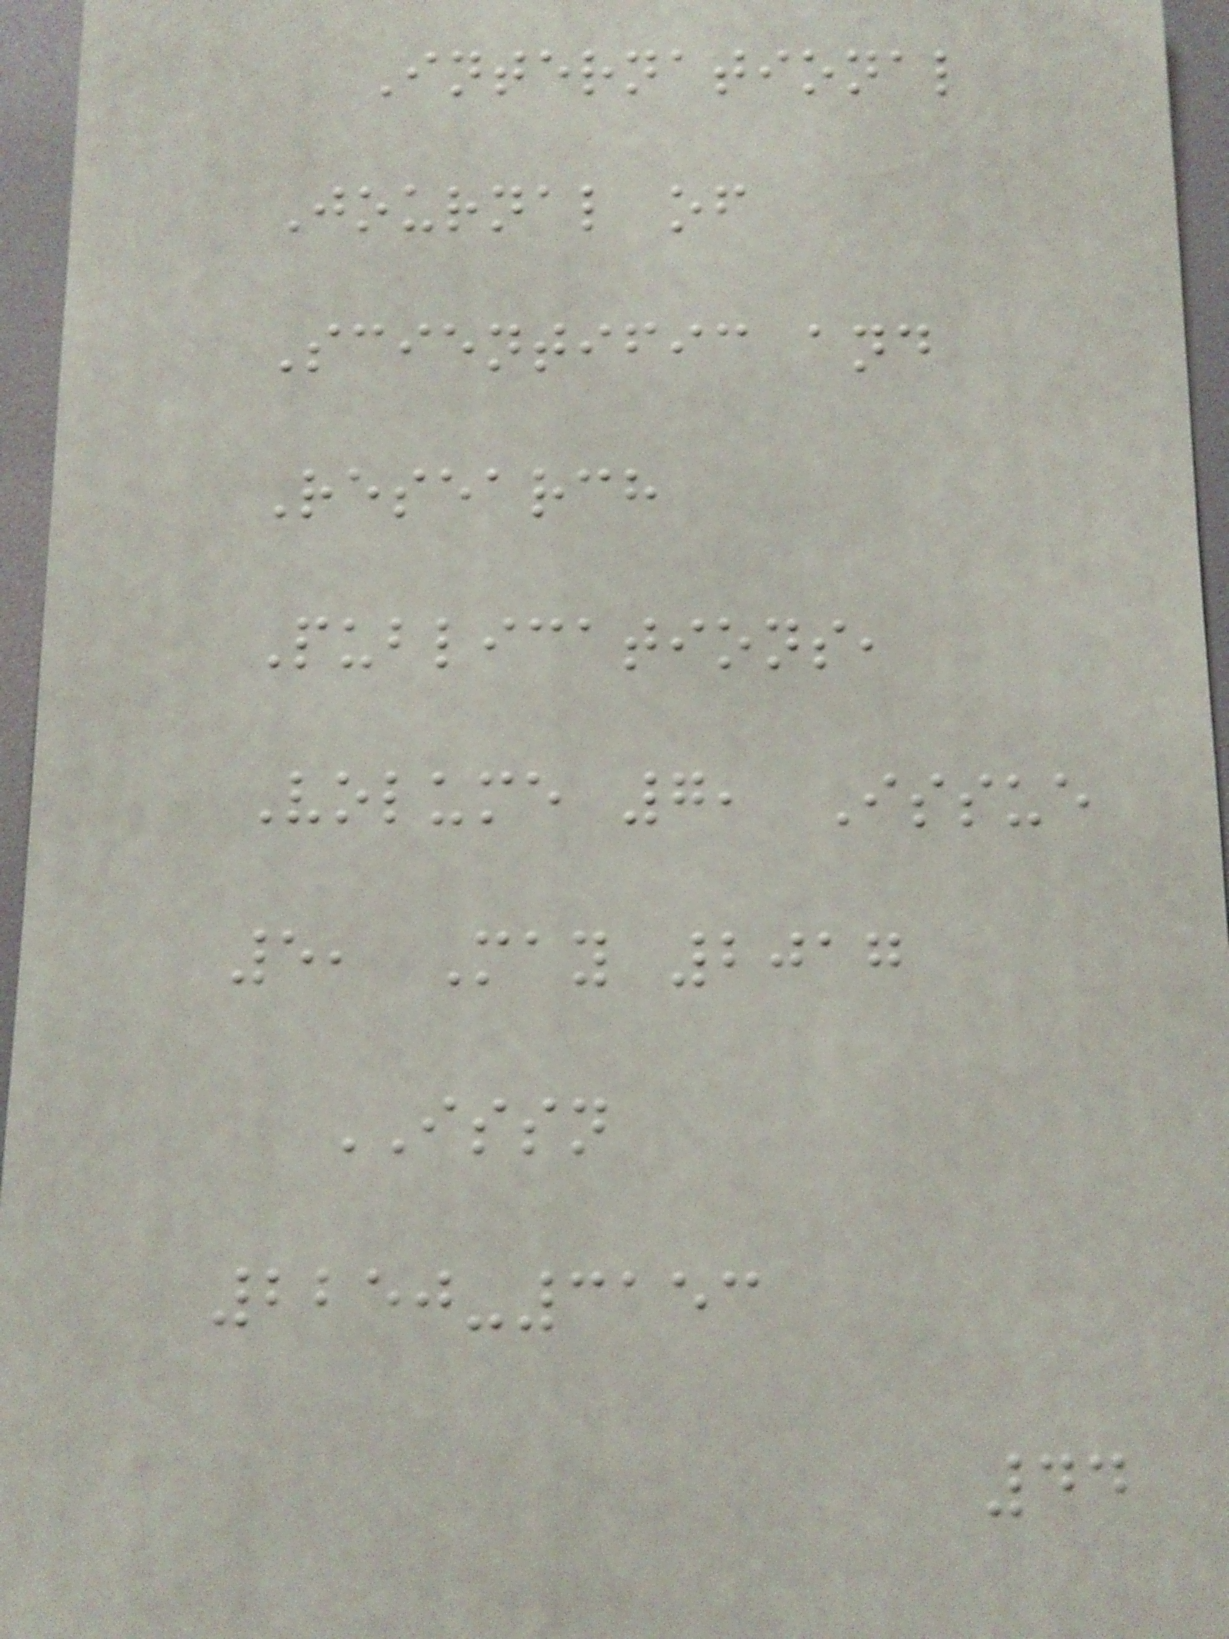International
Journal of
Scientific and
Research
Publications,
Volume 7, Issue
5, May 2017
ISSN
2250-3153
44
